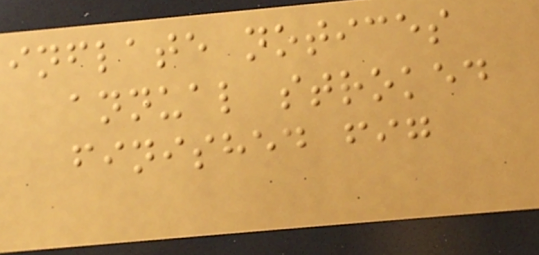inflate notices
annual stroked
finished fig
